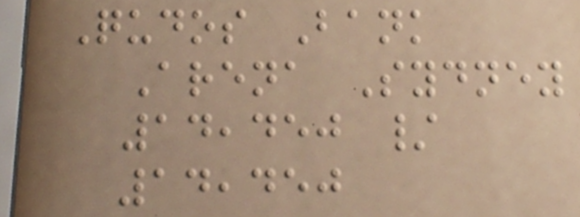Qudos Bank
Arena Sydney
14,450 /
14,450
